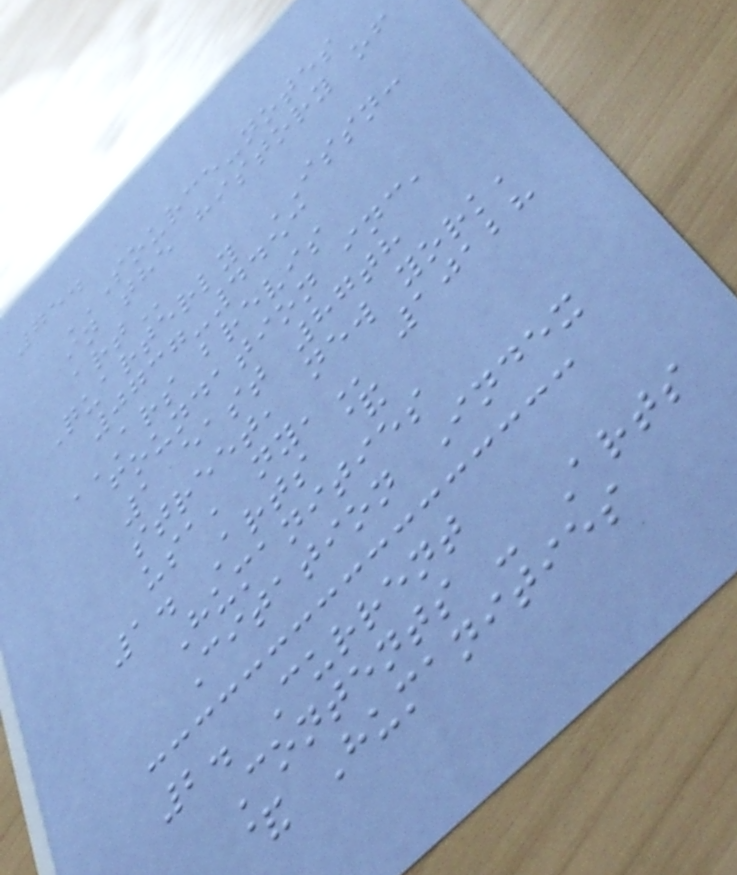75.
SOURCE-NOTES
IN THE HISTORY OF
ART
Quarterly ISSN:
0737-4453
ARS BREVIS
FOUNDATION INC,
1 EAST 87TH
STREET, NEW YORK,
USA, NY, 10128
1. Arts &
Humanities
Citation Index
2. Current
Contents - Arts
& Humanities
